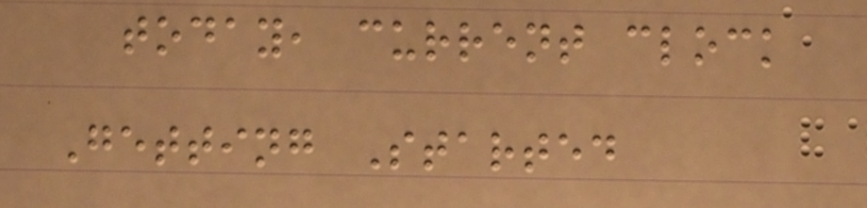today, current clock
Getting Started
